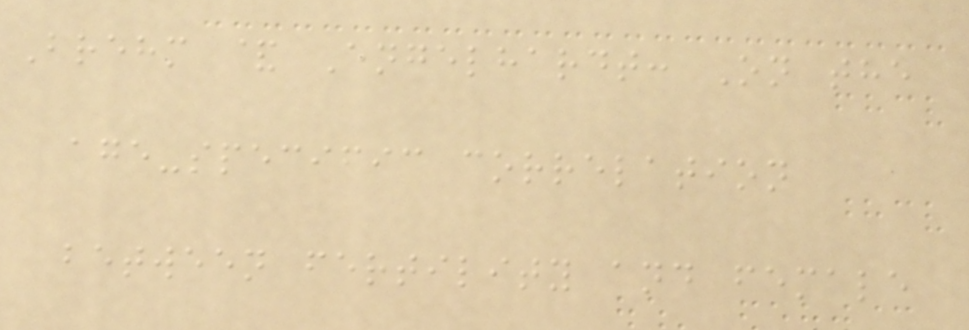Brehm & Engelhardt: On the
age-specific correlation
between fertility and female
